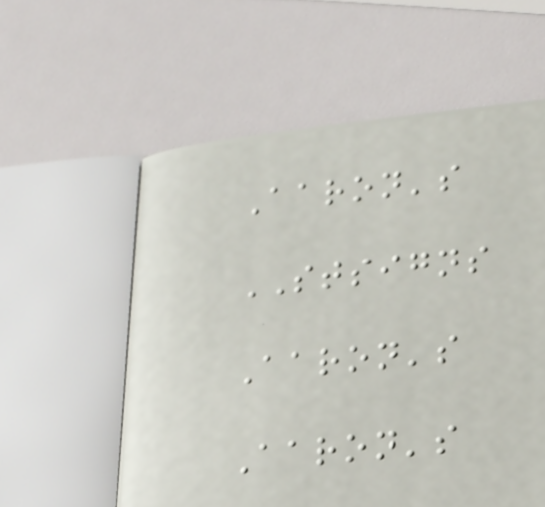Aaron's
STSIGNS
Aaron's
Aaron's
